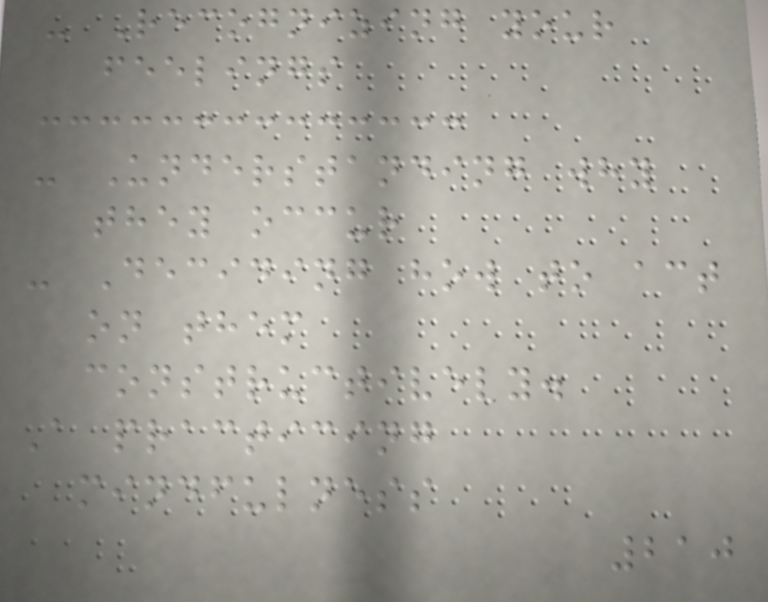- Recognizing your
feelings
- Understanding why
they occur
- Deciding how to act
on them
constructively.
A practicing
mindfulness
210
